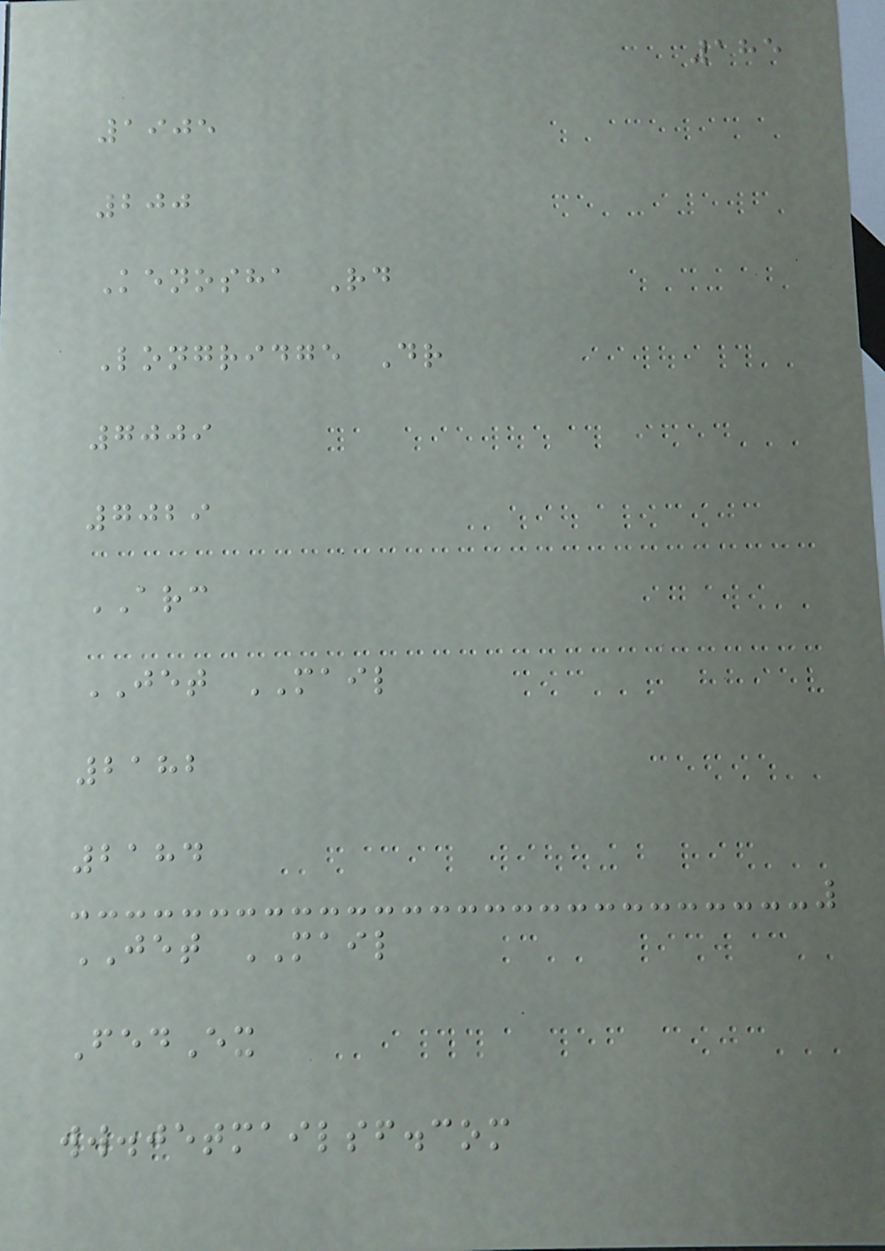185
1905
200
Kenosha Rd
Longridge Dr
7009
7029
ARC
JET MAIL
2182
2184
JET MAIL
FedEx
ww.jetmailsf.com
